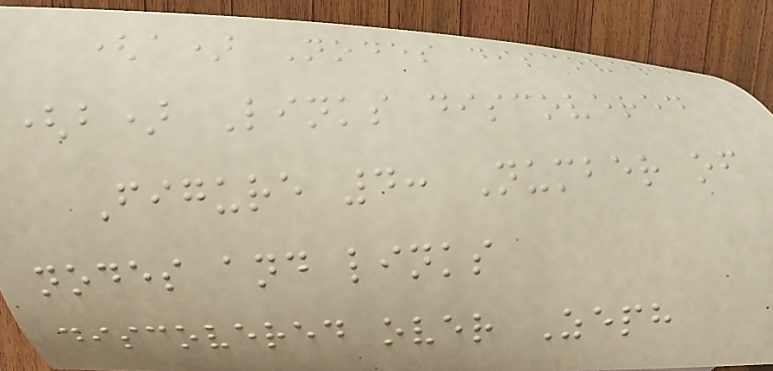(a) Nodes discovered
(b) Links discovered
Figure 4: Number of
nodes and links
discovered over Zeph
